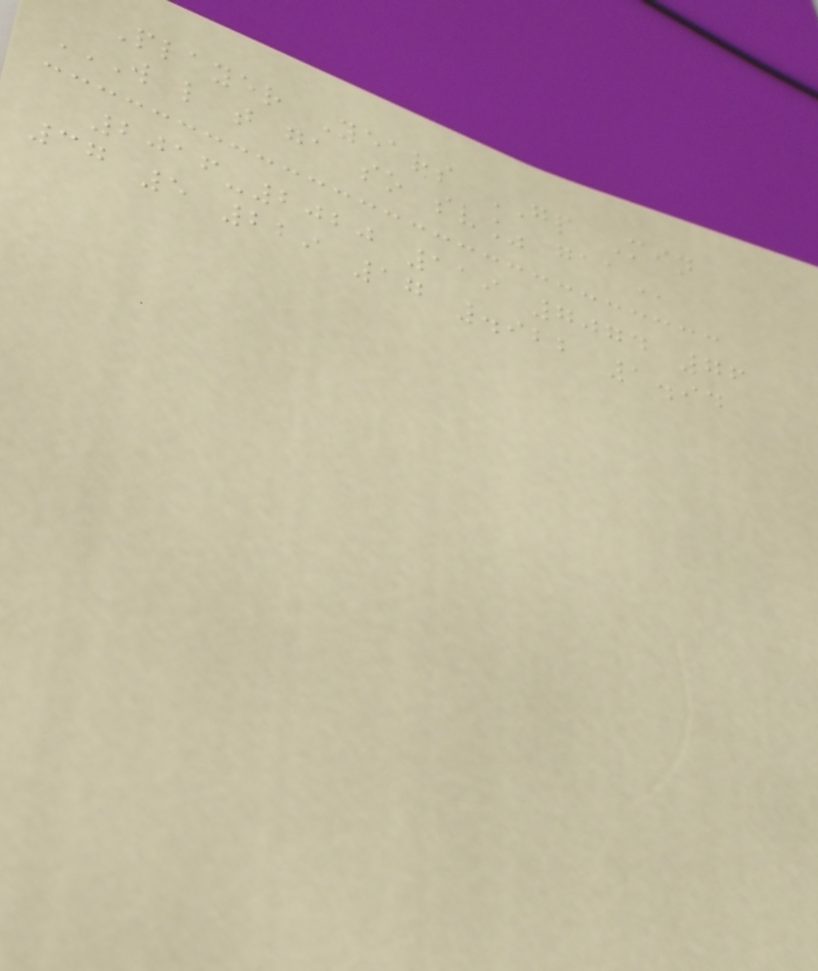Player Years GP Min
W L T GA SO SV% GAA
2016-2020 119 7074 76
37 5 229 17 .922 1.94
